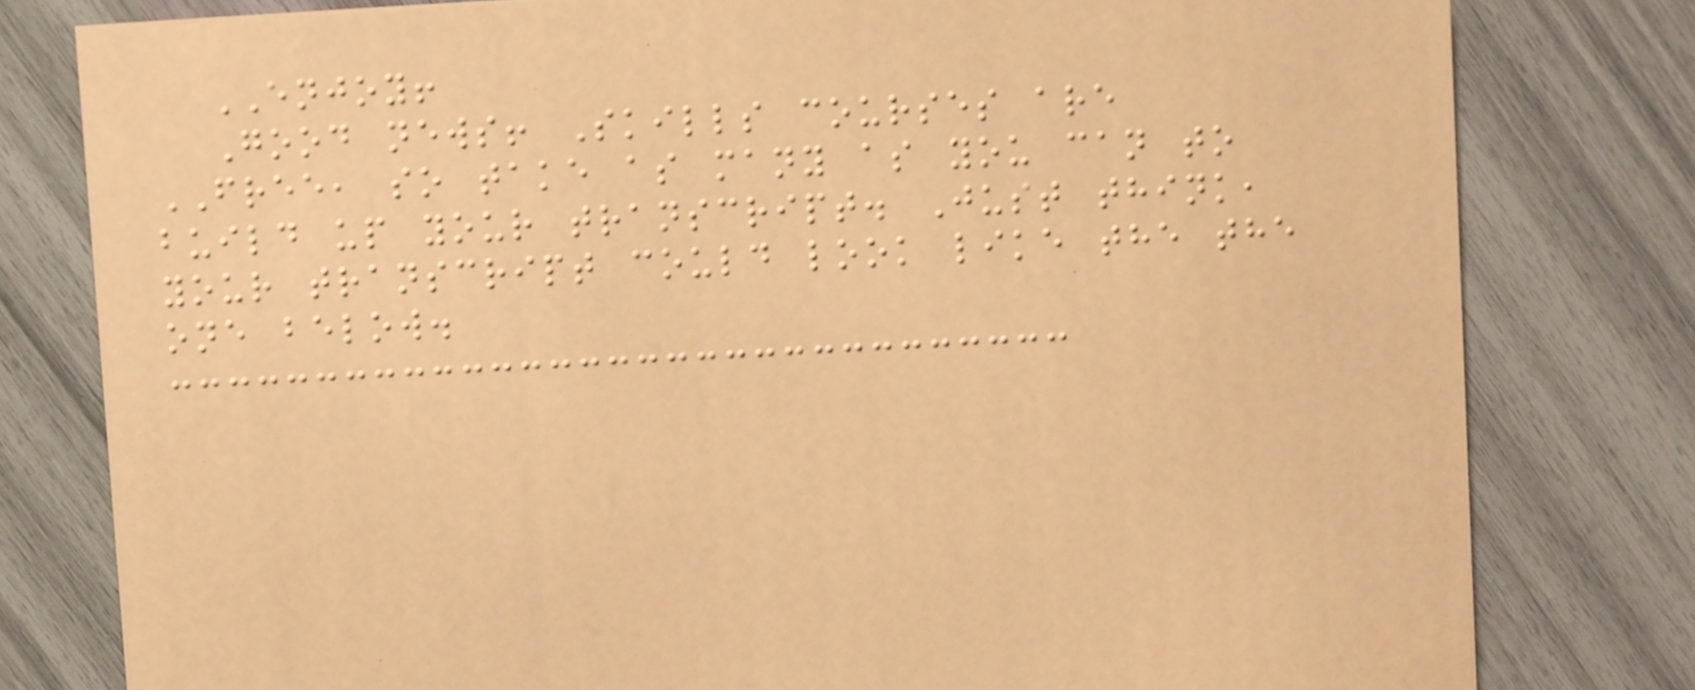ENJOY!
Good news! Skills courses are
FREE, so take as many as you can to
build up your transcript. Just think,
your transcript could look like the the
one below.
